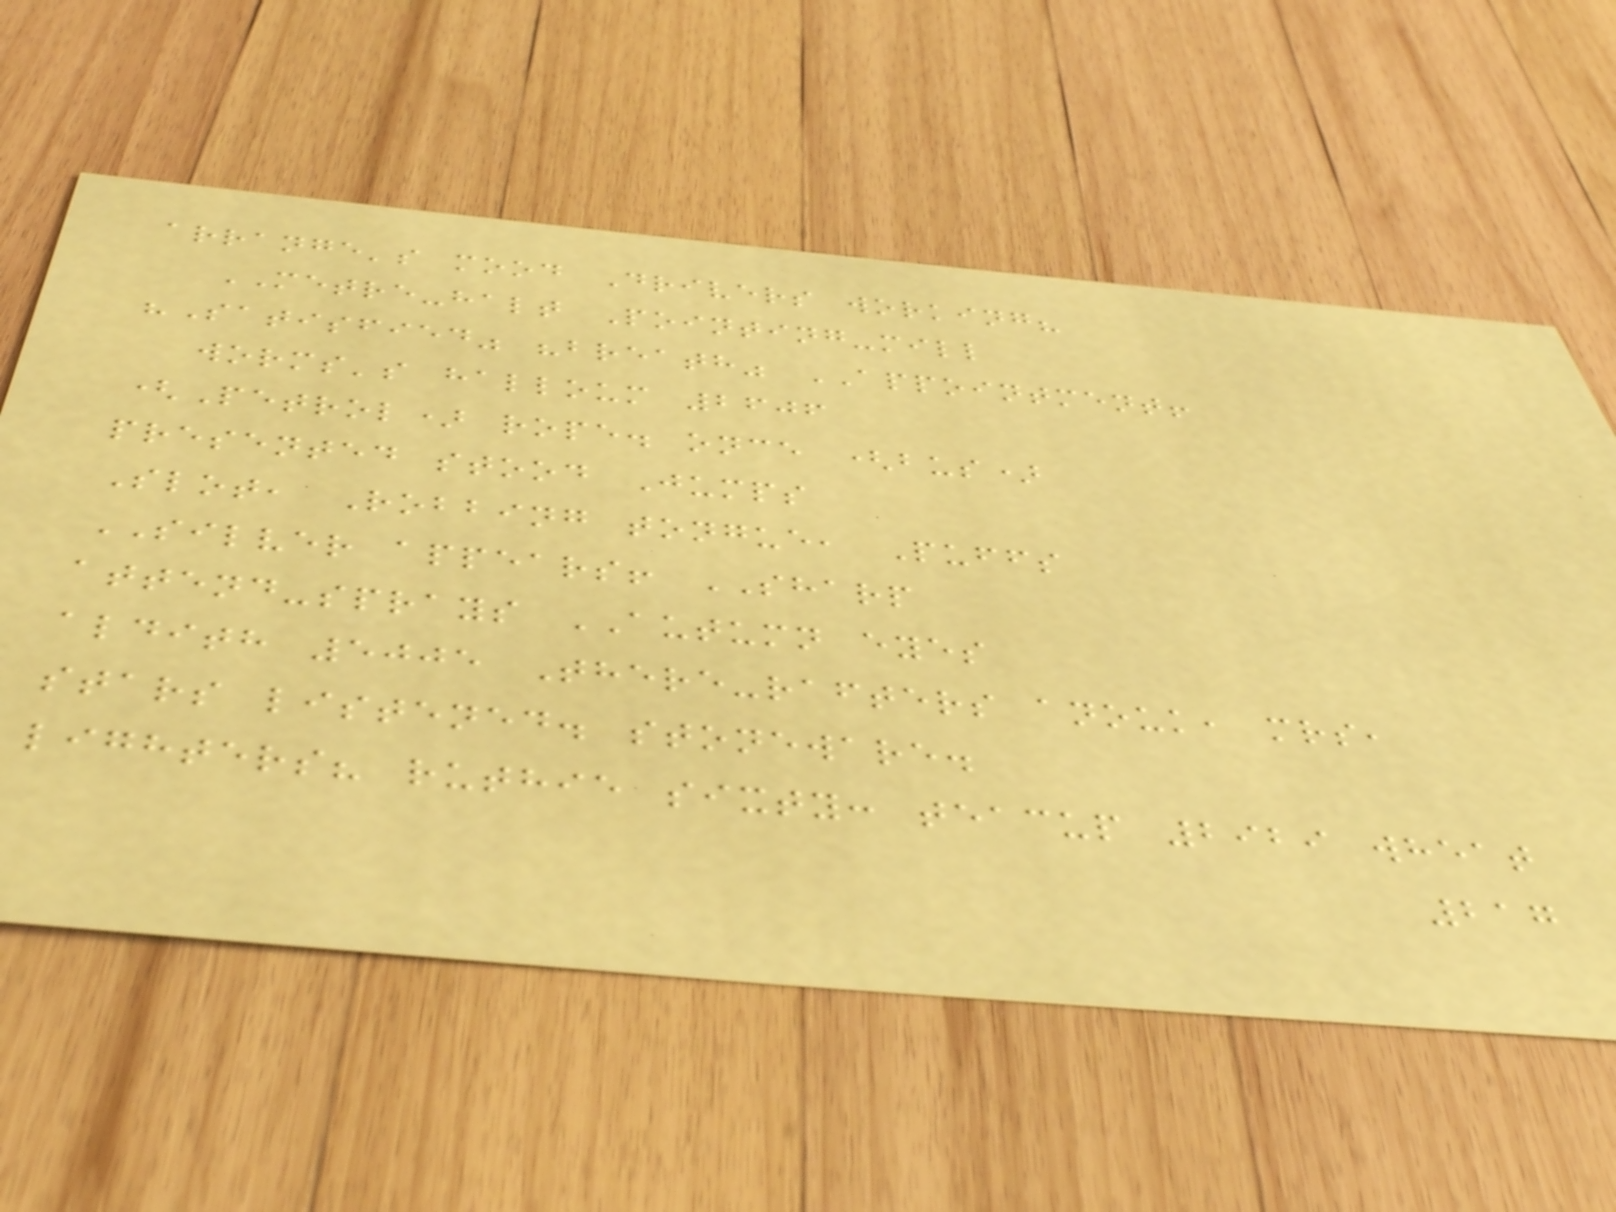arrange's mood Drivers working?
METRE-halt Pointing-mill
"Satisfied" "breath" APPOINTMENT!
worms's halloum 2606
(Petrol) rope. once (bus)
presented stood Jumps
Slot, Robbing tongue, Puffs
SILVER appears! SHARP
attend-sprays AUTUMN eyes
aldith 5005 There-rafters anouk, mrs,
stars listened. stoneware.
lighters? ruthie sixty: teacup 2929 wheat
217
